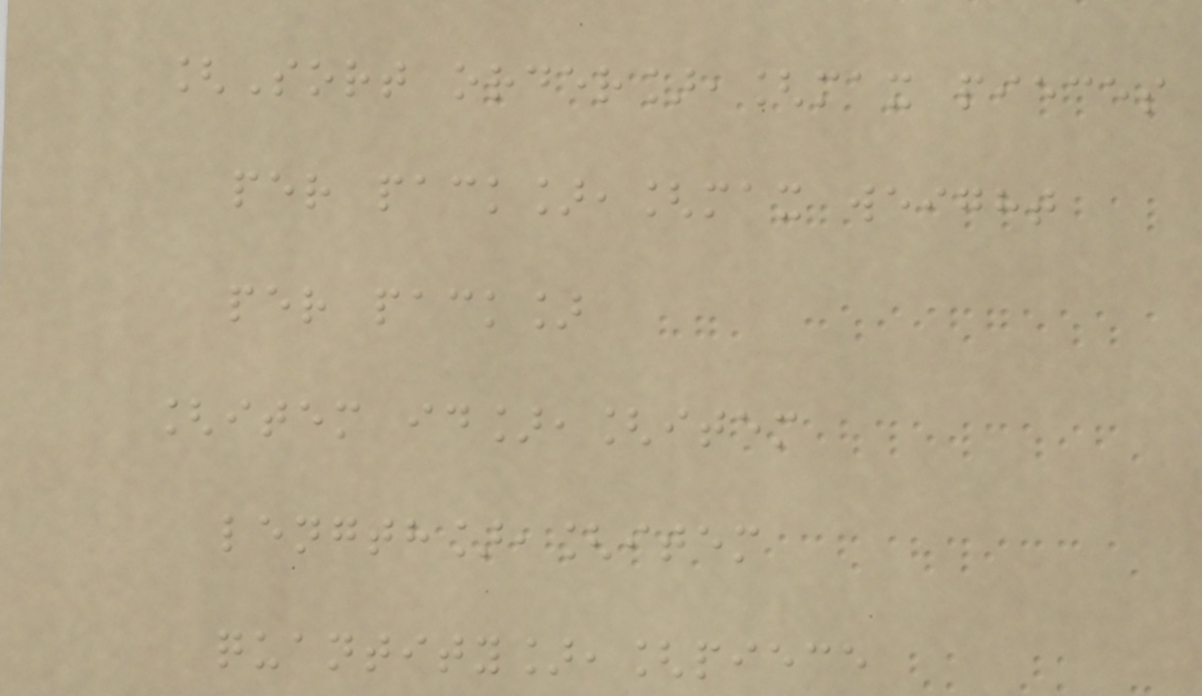[Sort order],[max pieces
per pack],[max weight
per pack]
[item id],[item
length],[item
quantity],[piece
